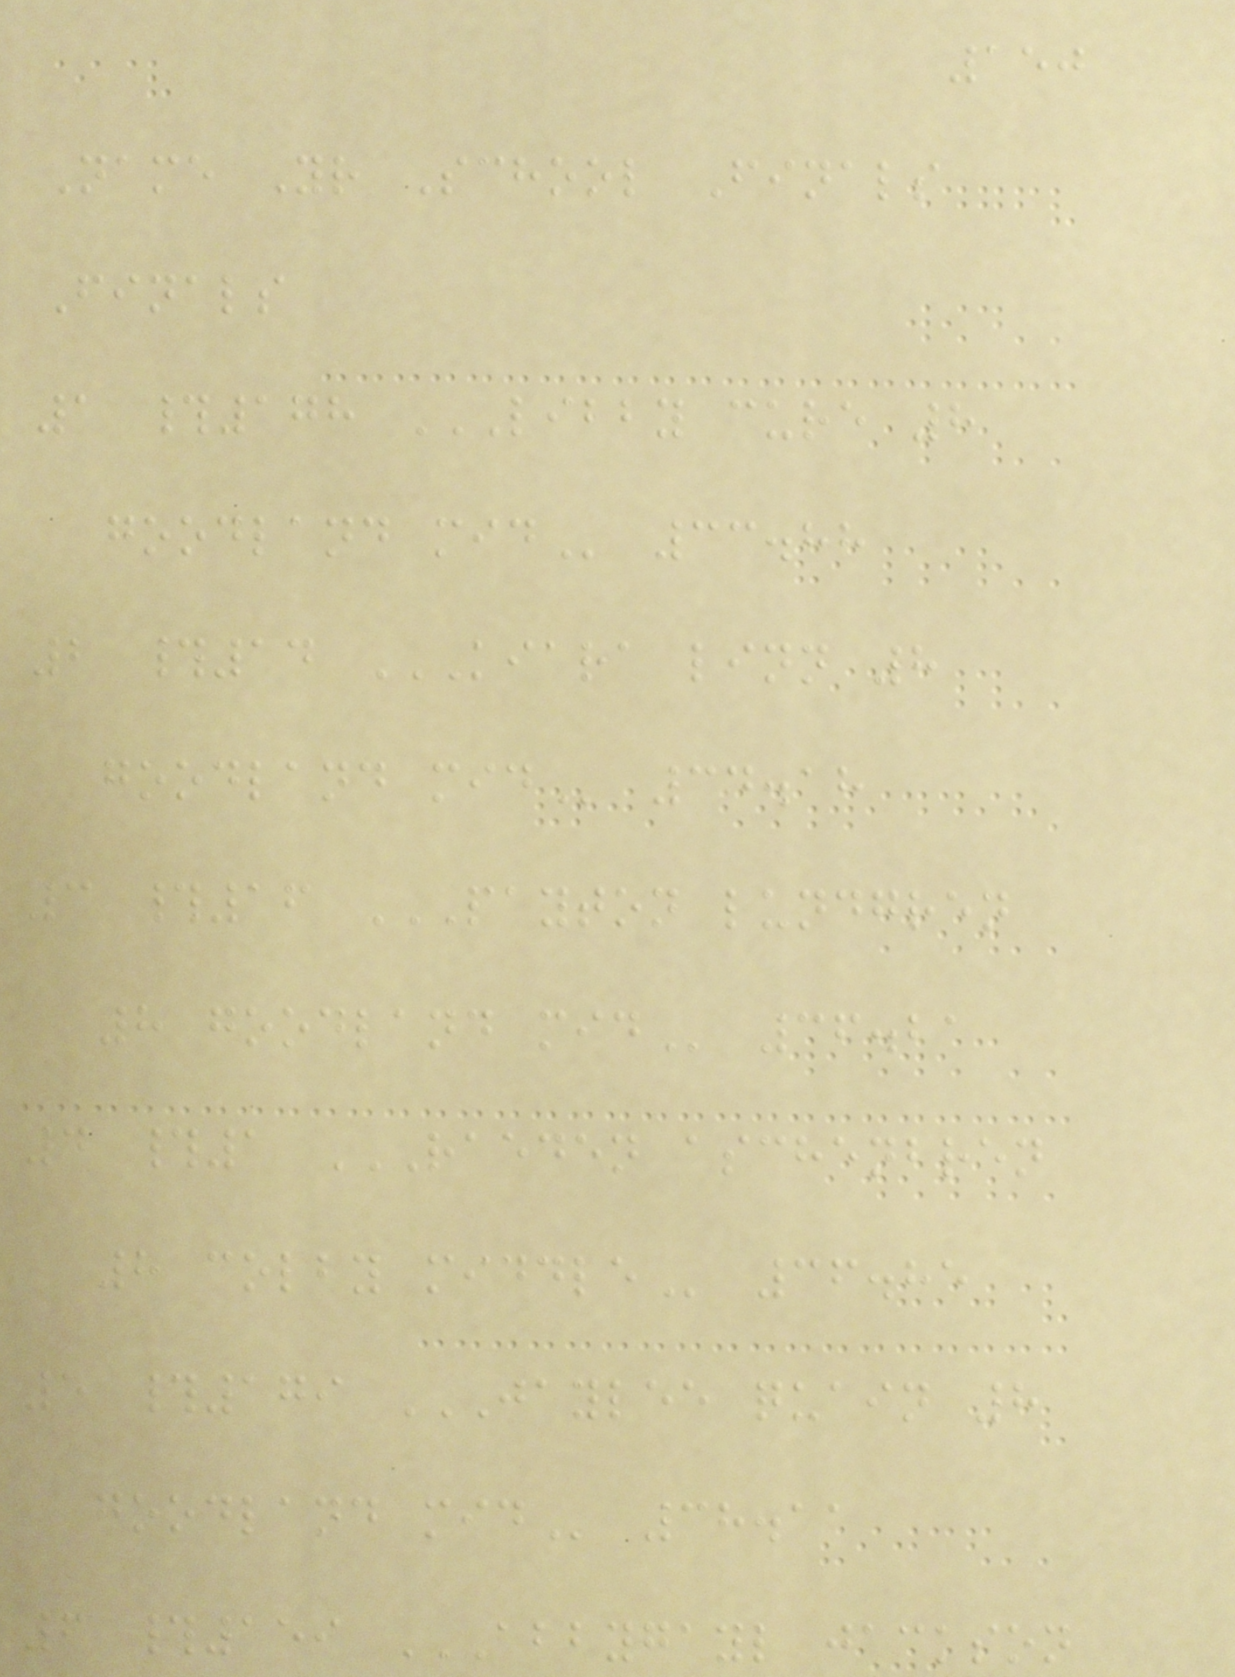150
Name Yr School Finals
Finals
1 #178 LIBBY CURE 8
GOODLAND MID 33.88
2 #14 KIARA LINN 8
GOODLAND MID 34.18
3 #16 PAYTON LUNDGREN
8 GOODLAND MID 36.21
4 #1 RAEDEN ASCHENBREN
8 COLBY MIDDLE 36.85
5 #179 JAYLEE QUAIN 8
GOODLAND MID 38.11
6 #159 ABBYGAYL JACKSON
